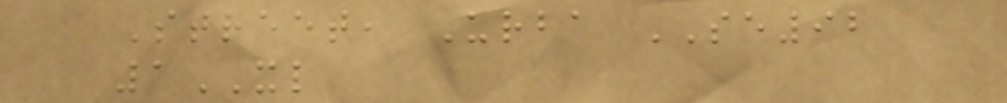Street, Urba SE92
1XL
